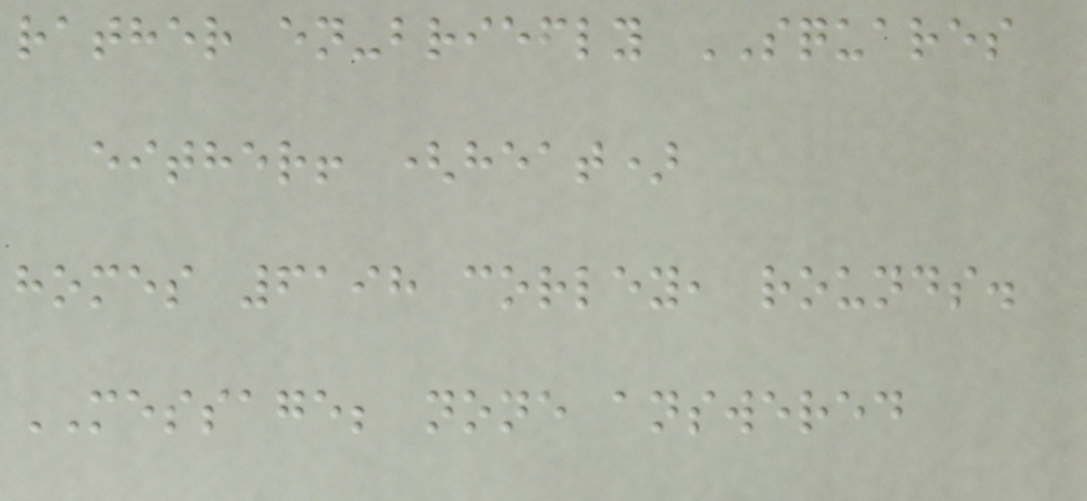rather en-briefly SQUARES
either! (heat)
homes 6198 corley, rounds.
MESSAGE; none answered
